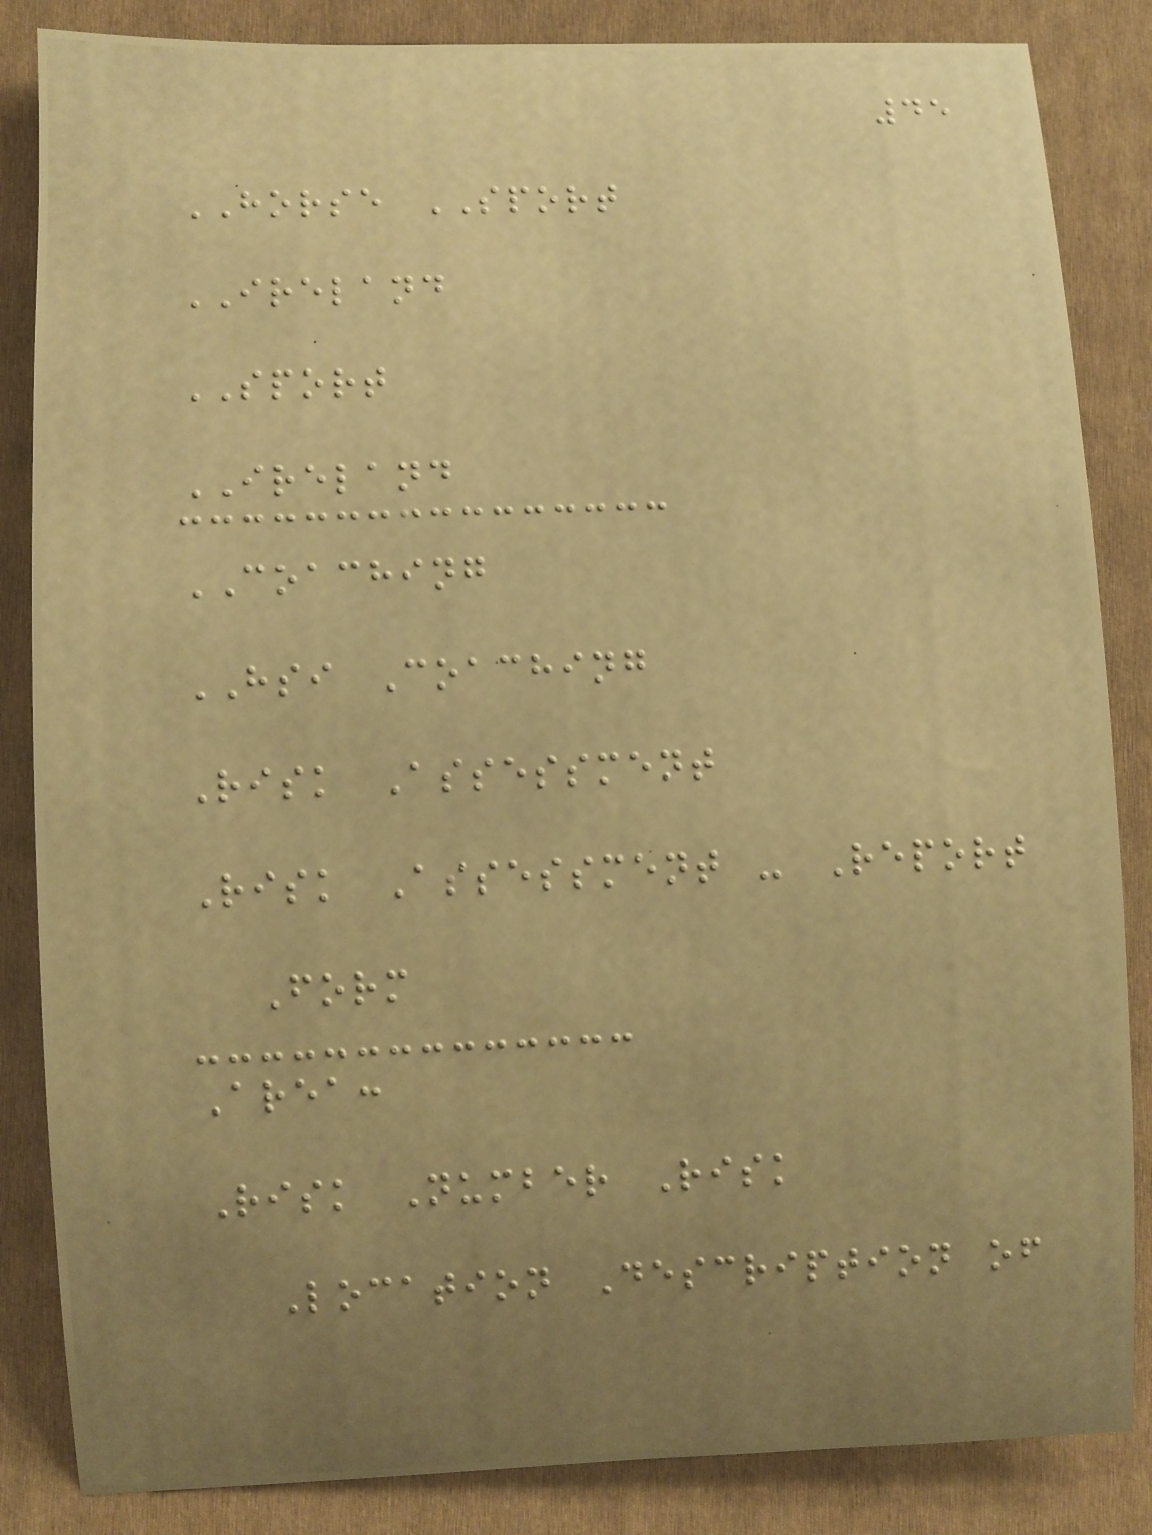45
HORSE SPORT
IRELAND
SPORT
IRELAND
COACHING
HSI Coaching
Risk Assessment
Risk Assessment - Report
Form
Area:
Risk Number Risk
Location Description of
